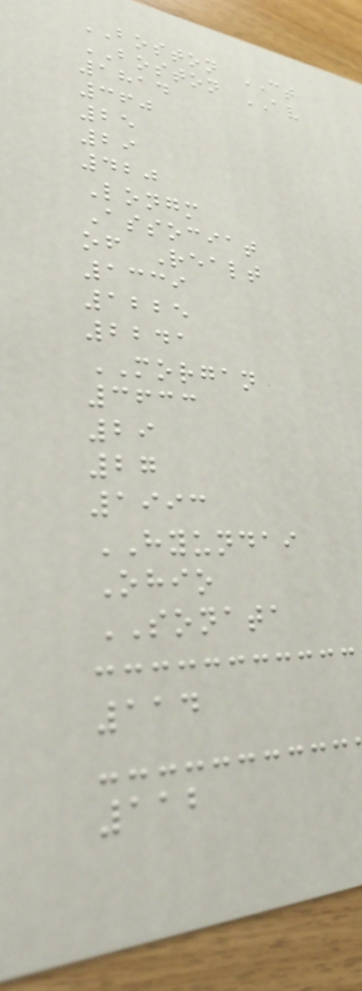BOSTON CT
BOSTON AV
1814
360
25
29
420
Longm
Associat
of Realt
1339
1225
2241
MORGAN
3633
29
27
1993
HYUNDAI
Ohio
SONATA
114
112
